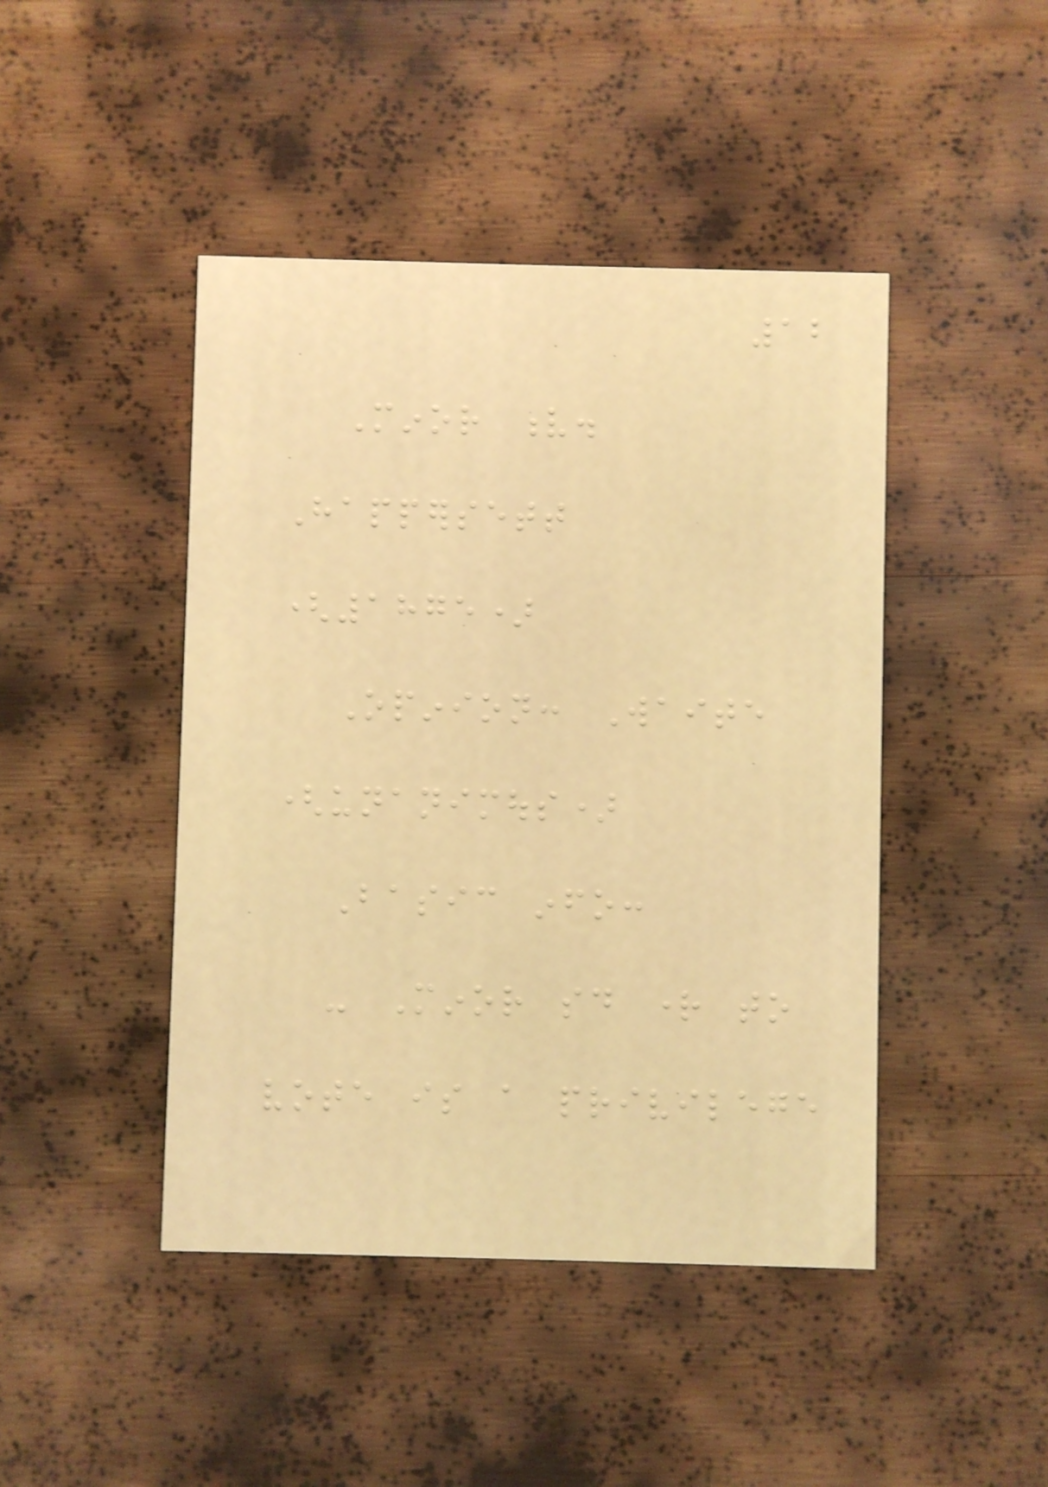12
Minor v.
Happersett
(1875)
Opinion: Waite
(unanimous)
Basic info:
- Minor said right to
vote is a privilege
